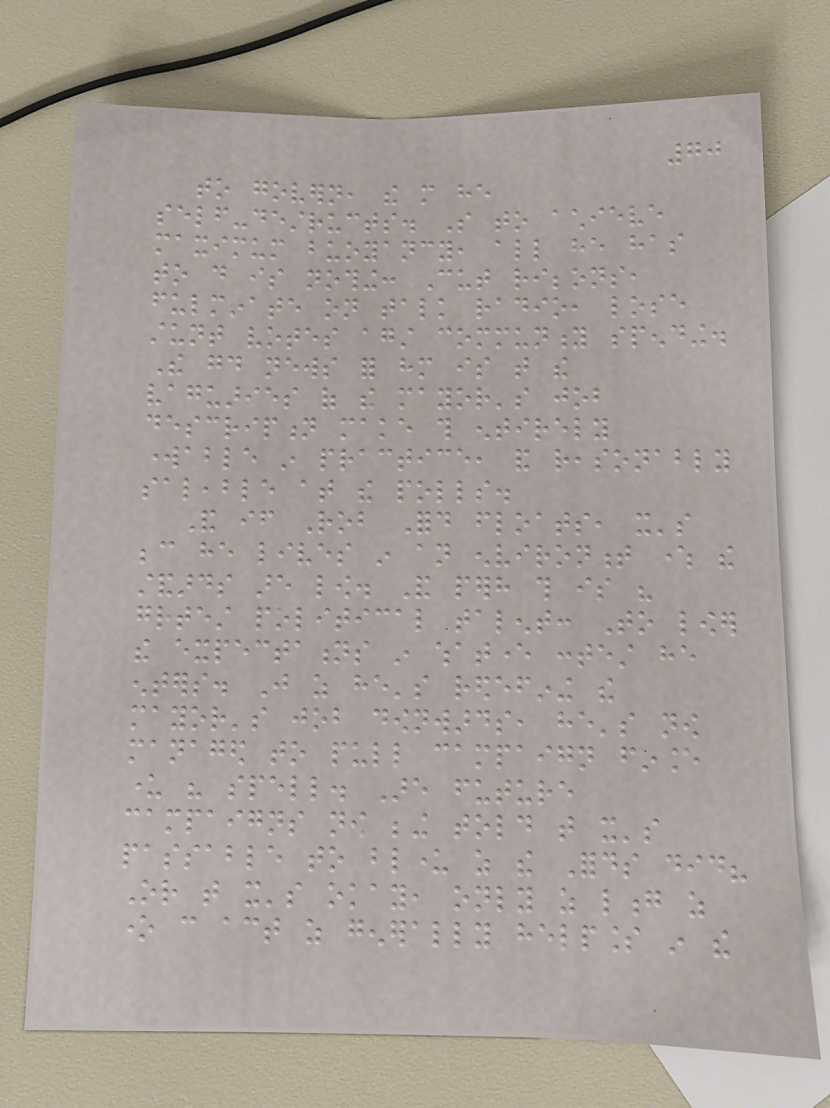70
to govern, the more he
self-destructs. So to achieve
maximum buoyancy, all he has
to do is nothing: Cut ribbons,
fulminate on talk radio, lose
stunt votes against community spending.
The good news for him is that the
vaguaries of the mayor's job
description make this entirely
workable in practice, and reasonably
saleable at the polls.
And if Rob Ford floats, it's
because he lives in an environment where the
standards are low. And perhaps this is his
greatest political talent: To lower
the expectations in whatever contest he
enters. Just as he's redefining the
mayor's job downwards, he's now
managed to pull campaign finance
under his spell. Are future
campaigns now being told that it's
passable to blunder as the Fords did?
Or that it's okay, only as long as
one can act as generally helpless in the
